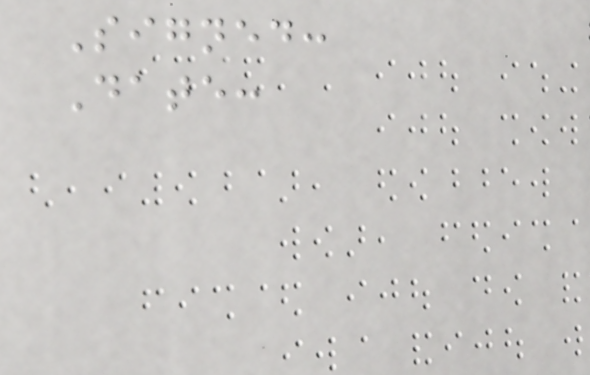Signed:
Date:
